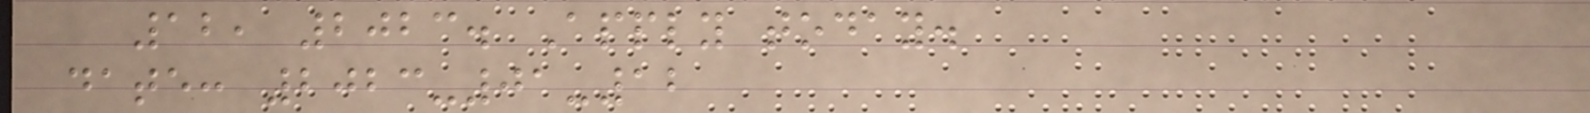12, 2023. Apply today.
date: 2023-01-12
